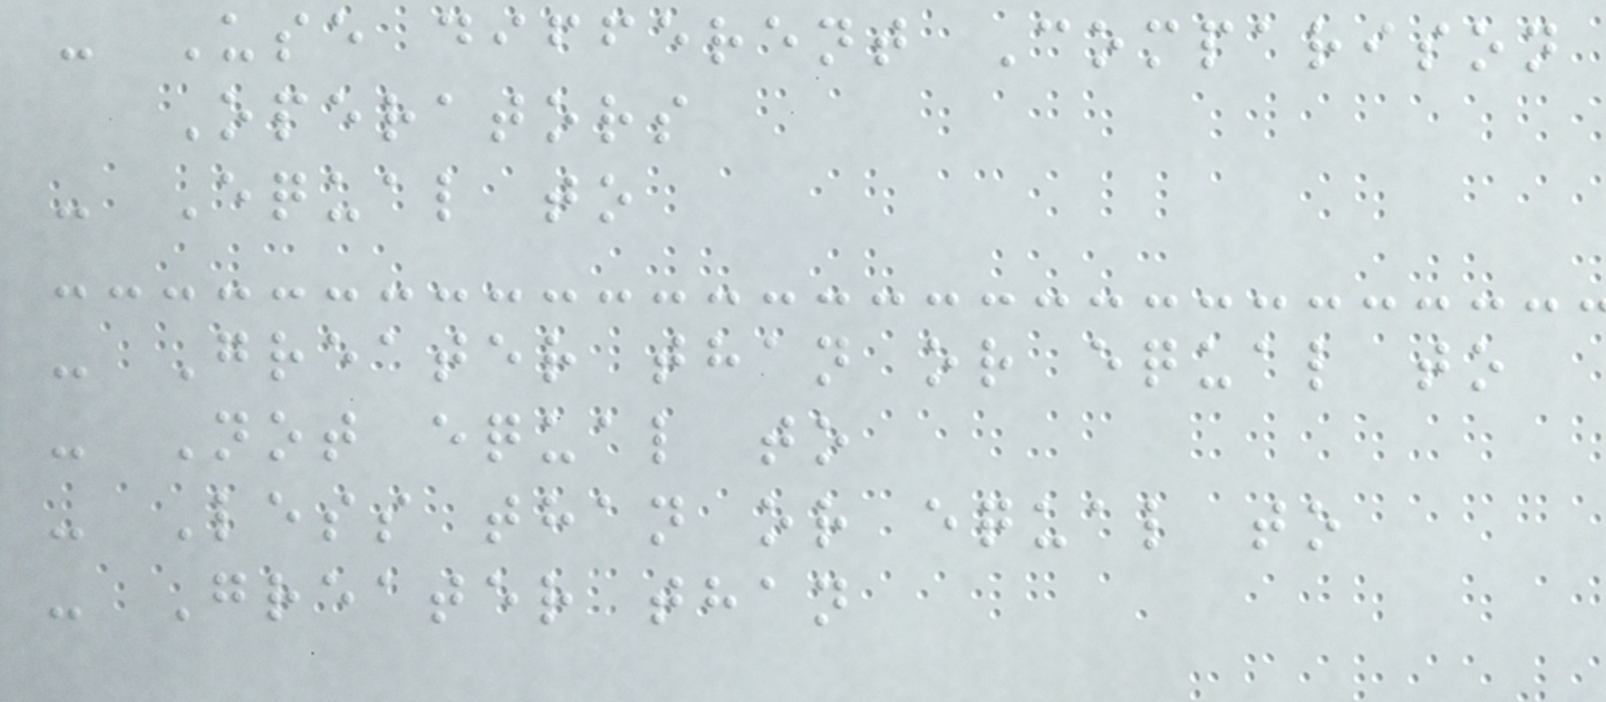- Use different Comparison
Operators
- Equal to
- Greater than or equal to
- Not equal to
- Less than or equal to
- Greater than
